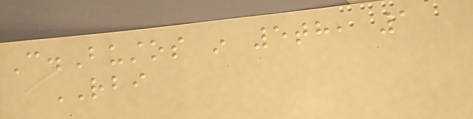C.Bustos in 5th, 1
RBI
